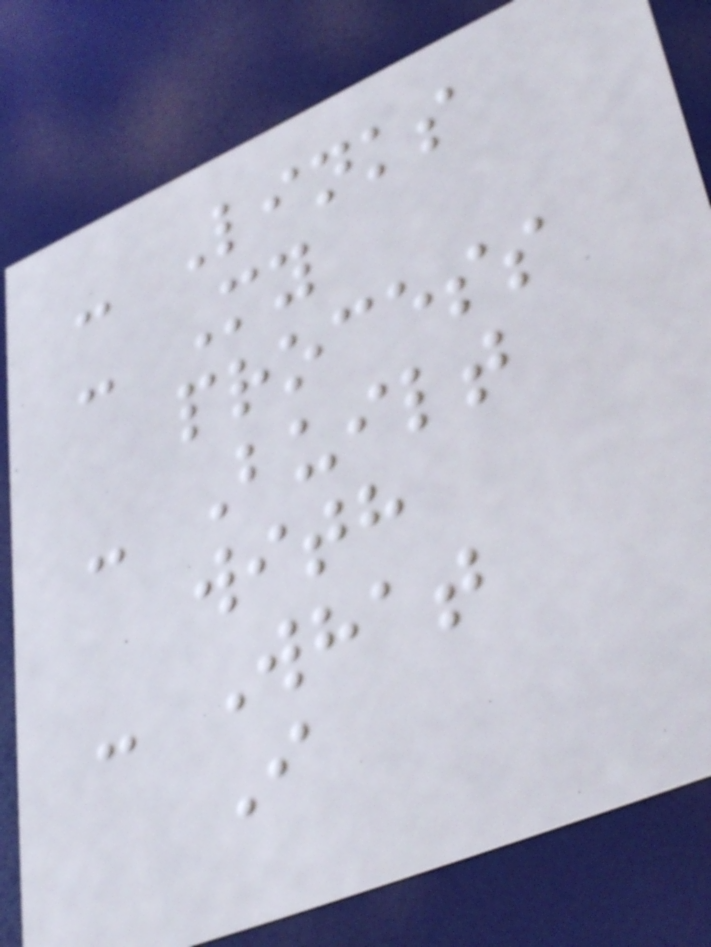- Links
- My
process
- Built
with
- What
I
